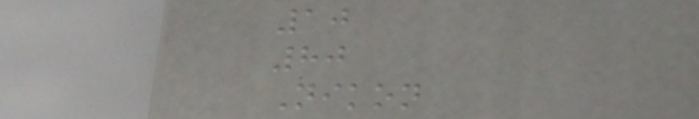10
80
Nikon
